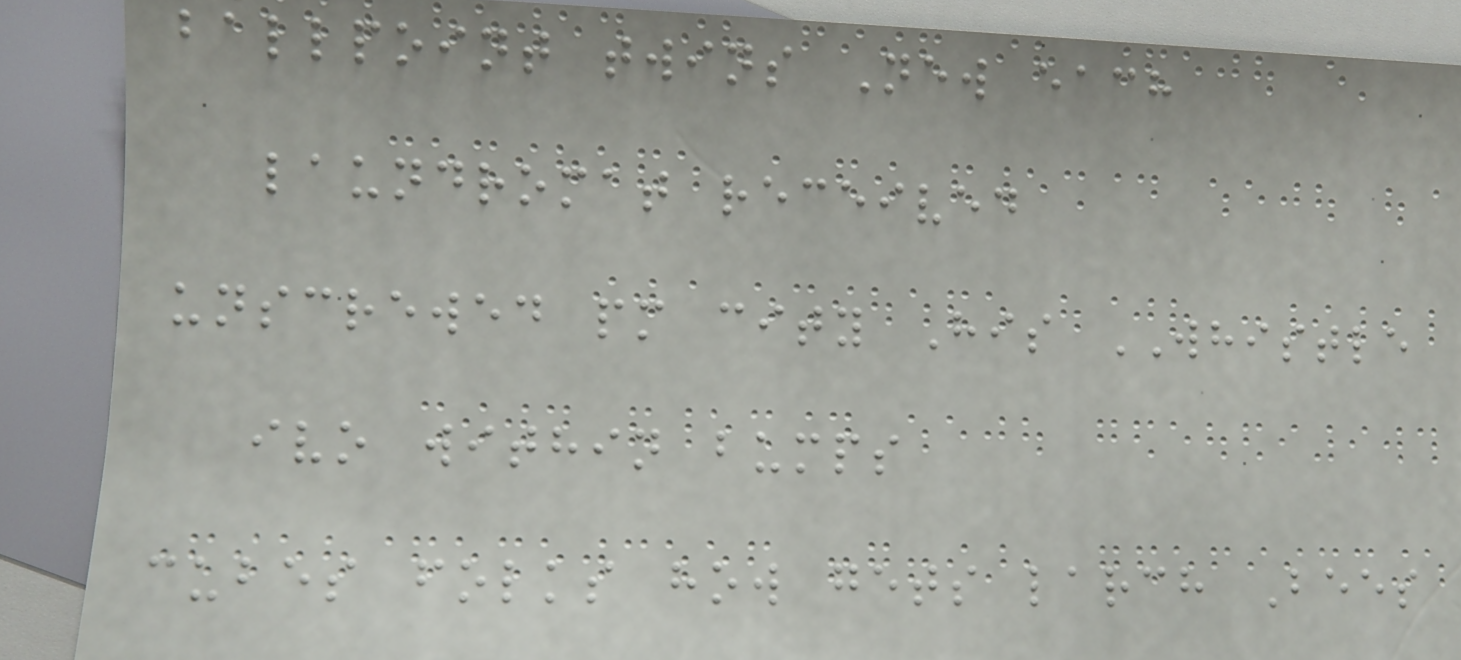ballpoint twins New each
laundromat received
unscrewed pm city His WHISTLE
ivo within bumps
cubes folks how gets larch Bees
